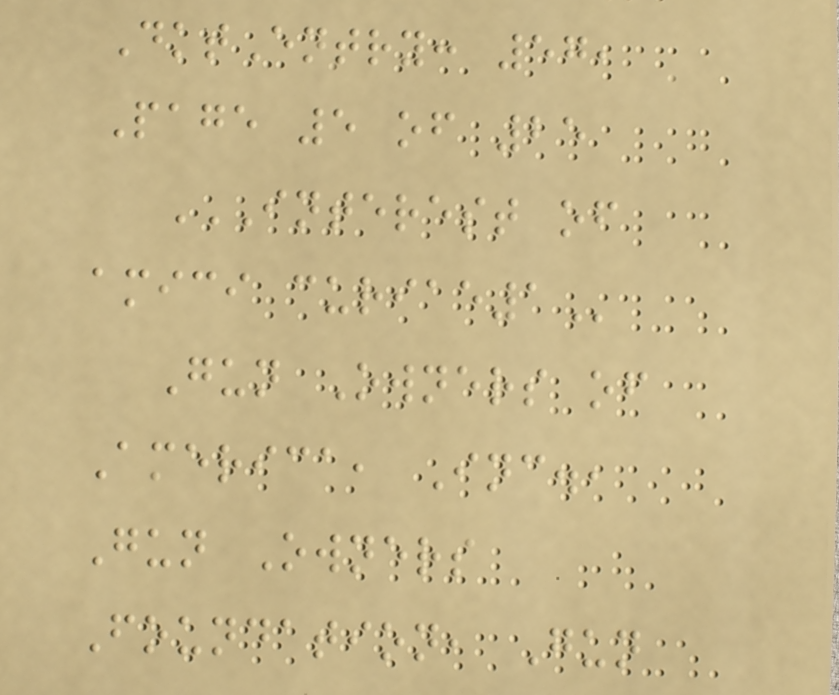DktEntry: 57,
Page 5 of 25
INTEREST OF
AMICI CURIAE1
Gun Owners of
America, Inc.,
Gun Owners
Foundation, Gun
